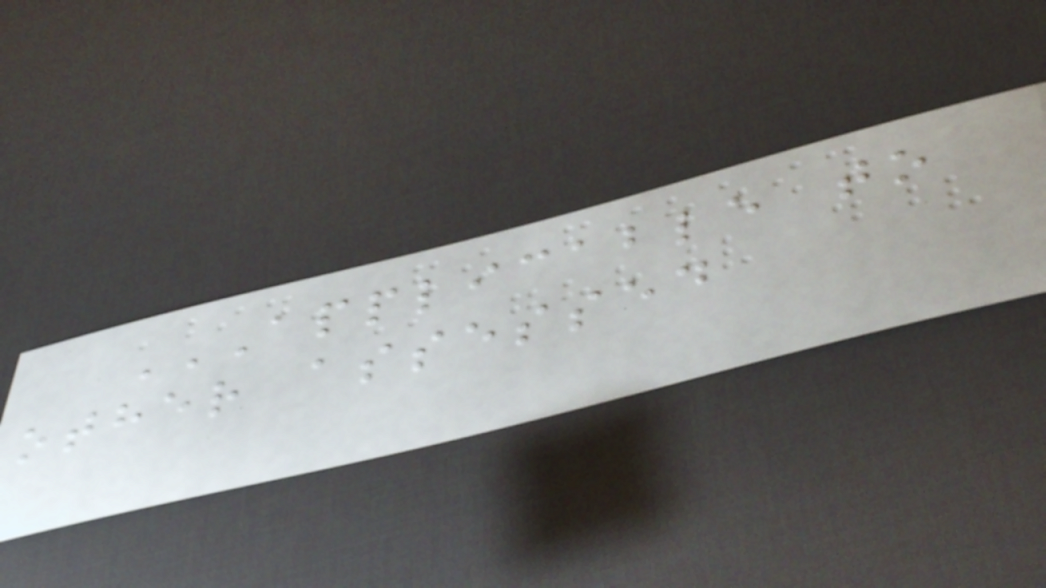APPLICABLE TO
OTHER ASSESSED
